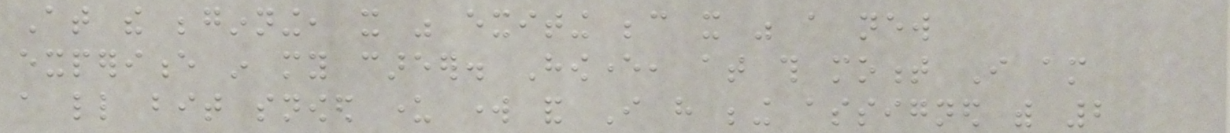At the beginning, it was exiting because it was a new
experience in my career. However, at this moment I am
a little bit snowed under work and I have being assigned with 2
